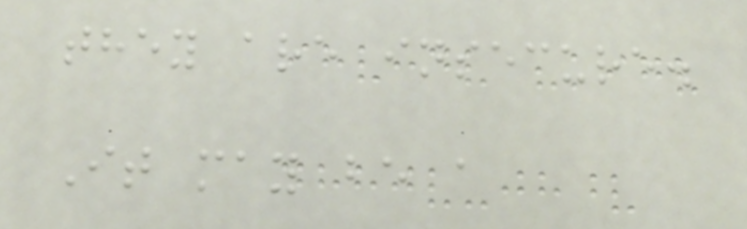they are insecure.
It may be a
